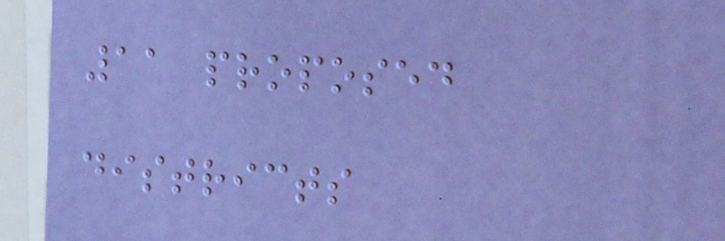11 proposed
districts
